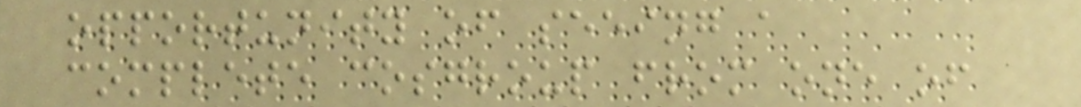opportunity of seeing a
complete cosgroup from one of
